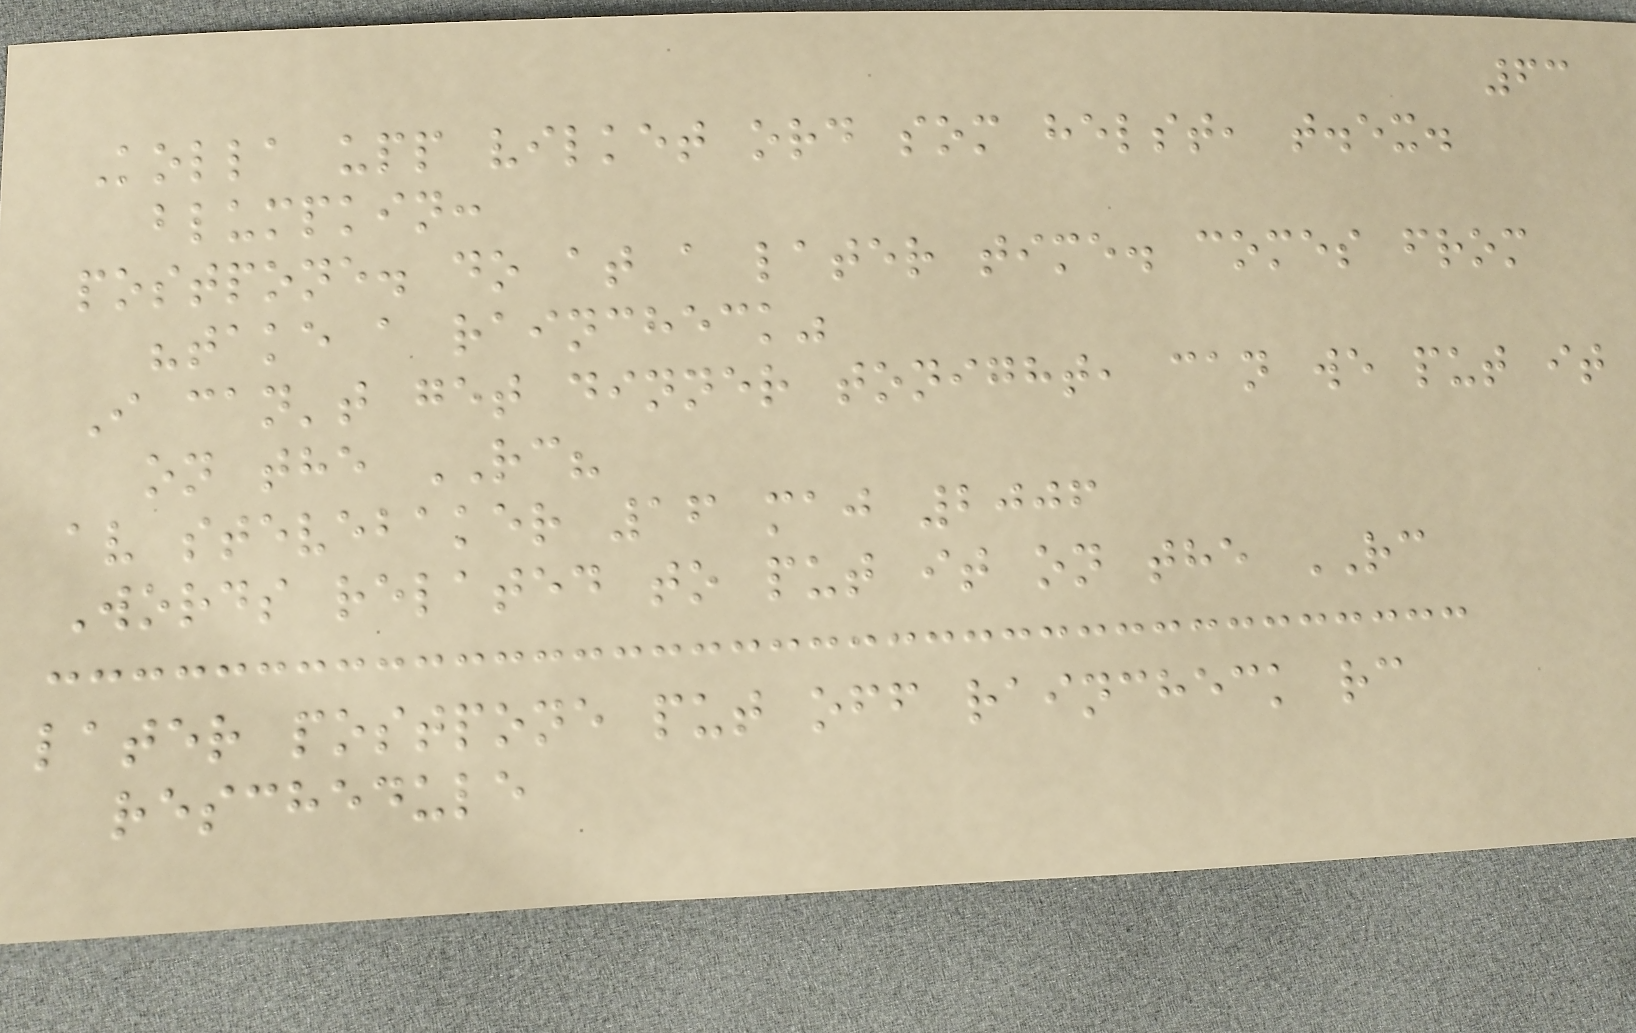63
Kolla upp vilket ord som helst, t.ex.
blumpkin:
postpone. do at a later time. comes from
"take a raincheck"
I can't get dinner tonight, can we put it
on the RC?
av stevebaker 16 maj 2006
Words related to put it on the RC
later postpone put off raincheck rc
reschedule
